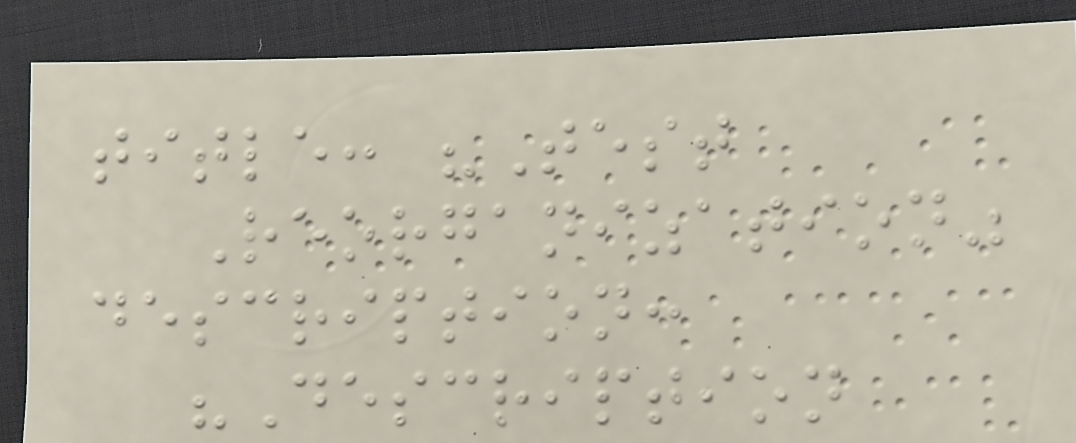title: "Test
Reorganization"
description:
"Description
